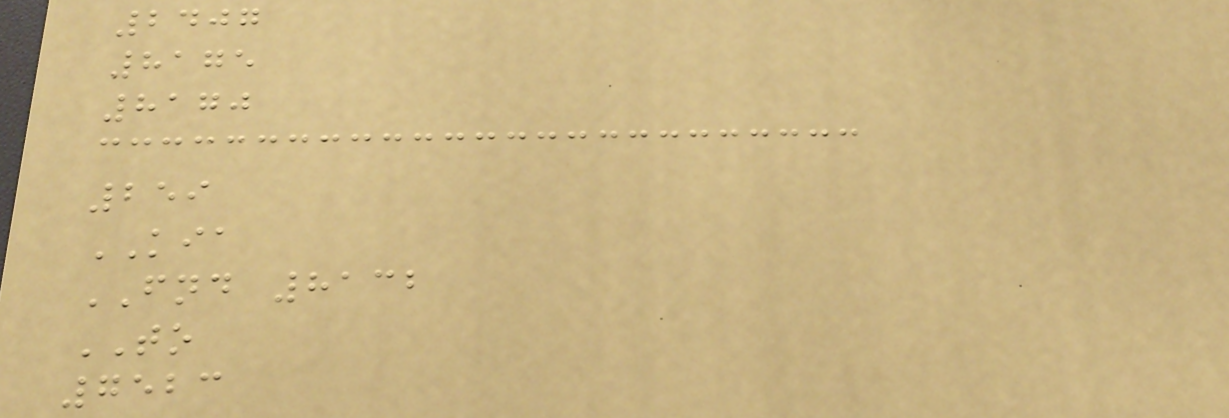2407
8175
8170
259
KIA
FND 8132
TO
7523
